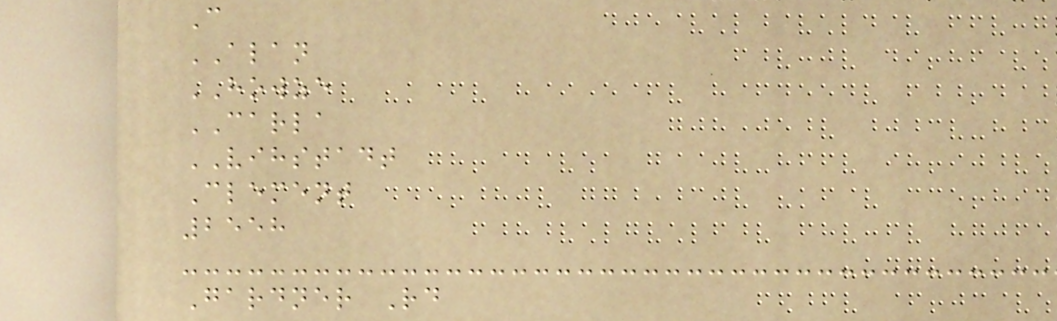C
ALAN
HOWZE
CARLA
VIHSTADT
Clement
2558
Gardner Rd
